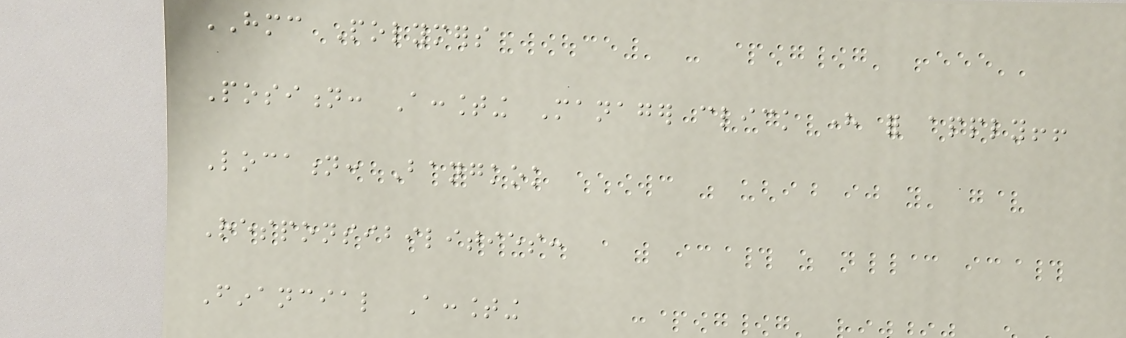HMC Polymers
Position: Accounting Manager click here for apply!!
Location: Bangkok
Responsibilities:
Financial Accounting
